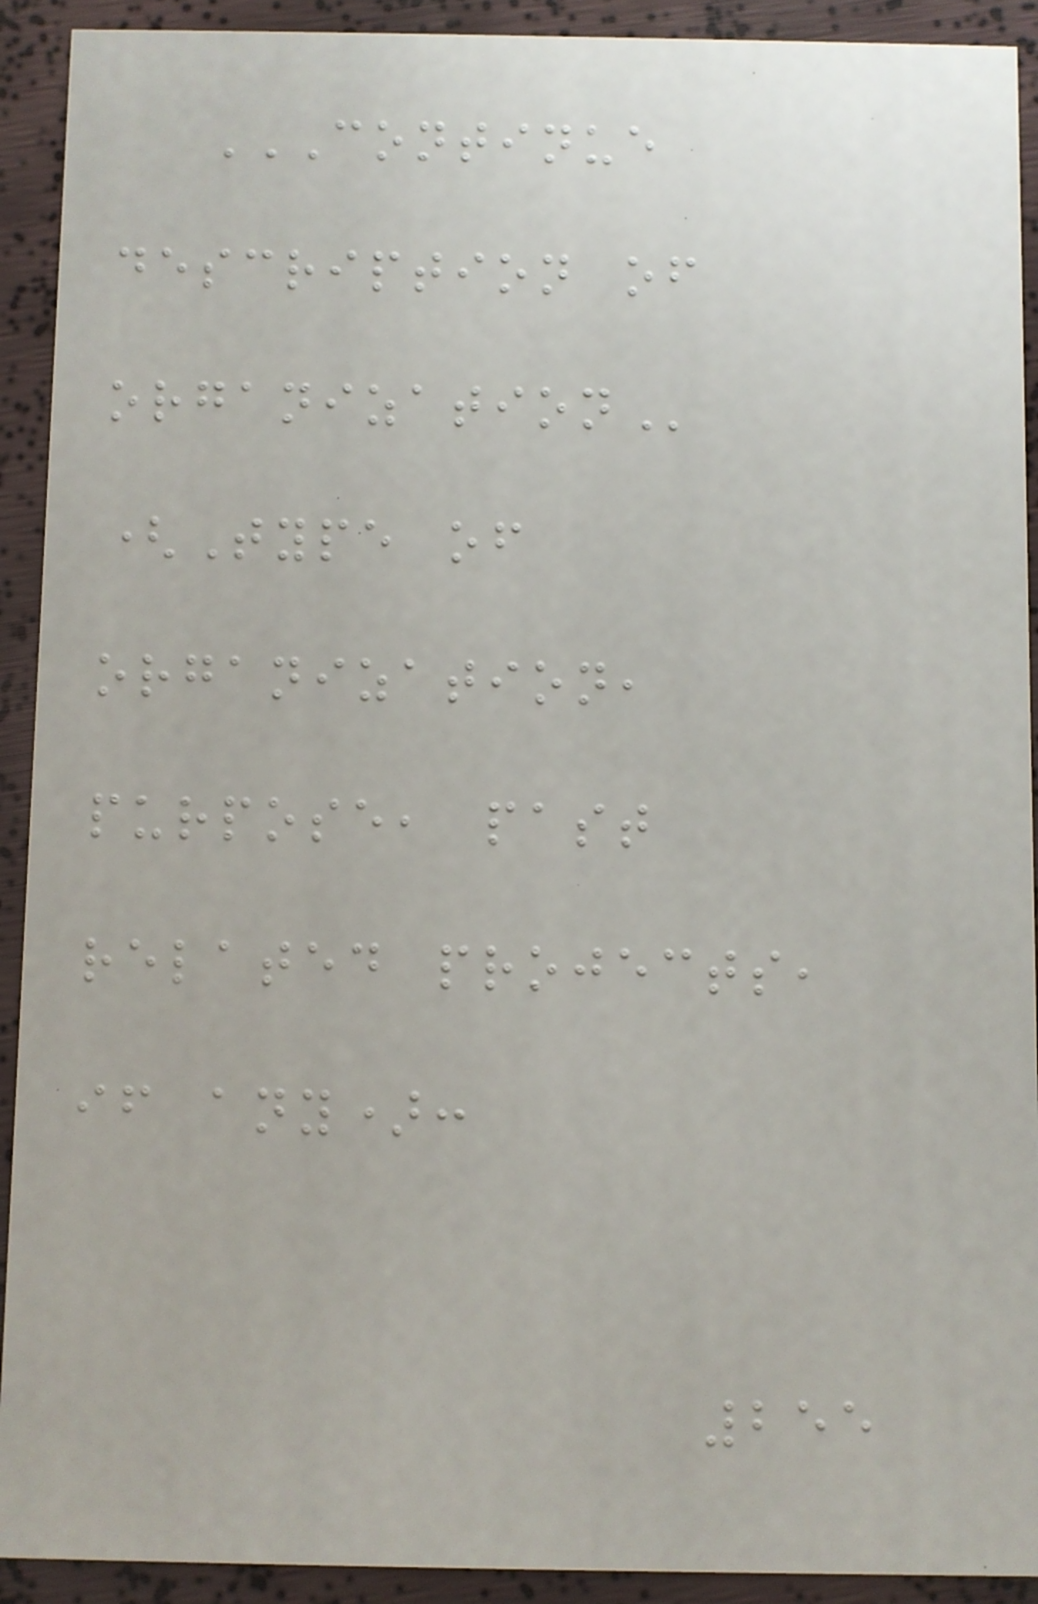CONTINUE
DESCRIPTION OF
ORGANIZATION
(Type of
organization,
purpose, past
related projects,
if any):
255
